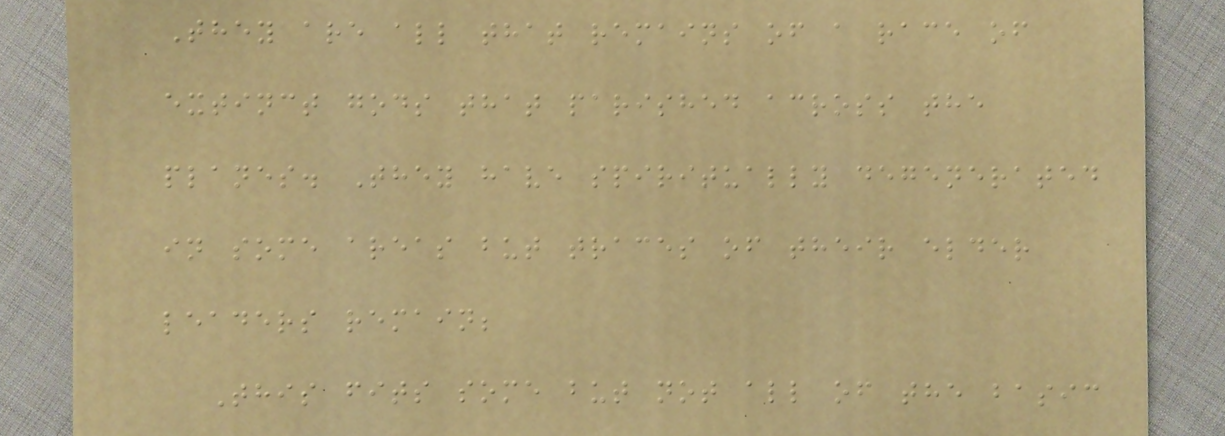They are all that remains of a race of
extinct gods that parished across the
planes. They have spiritually degenerated
in some areas but traces of their elder
leaders remain;
This fits some but not all of the basic
